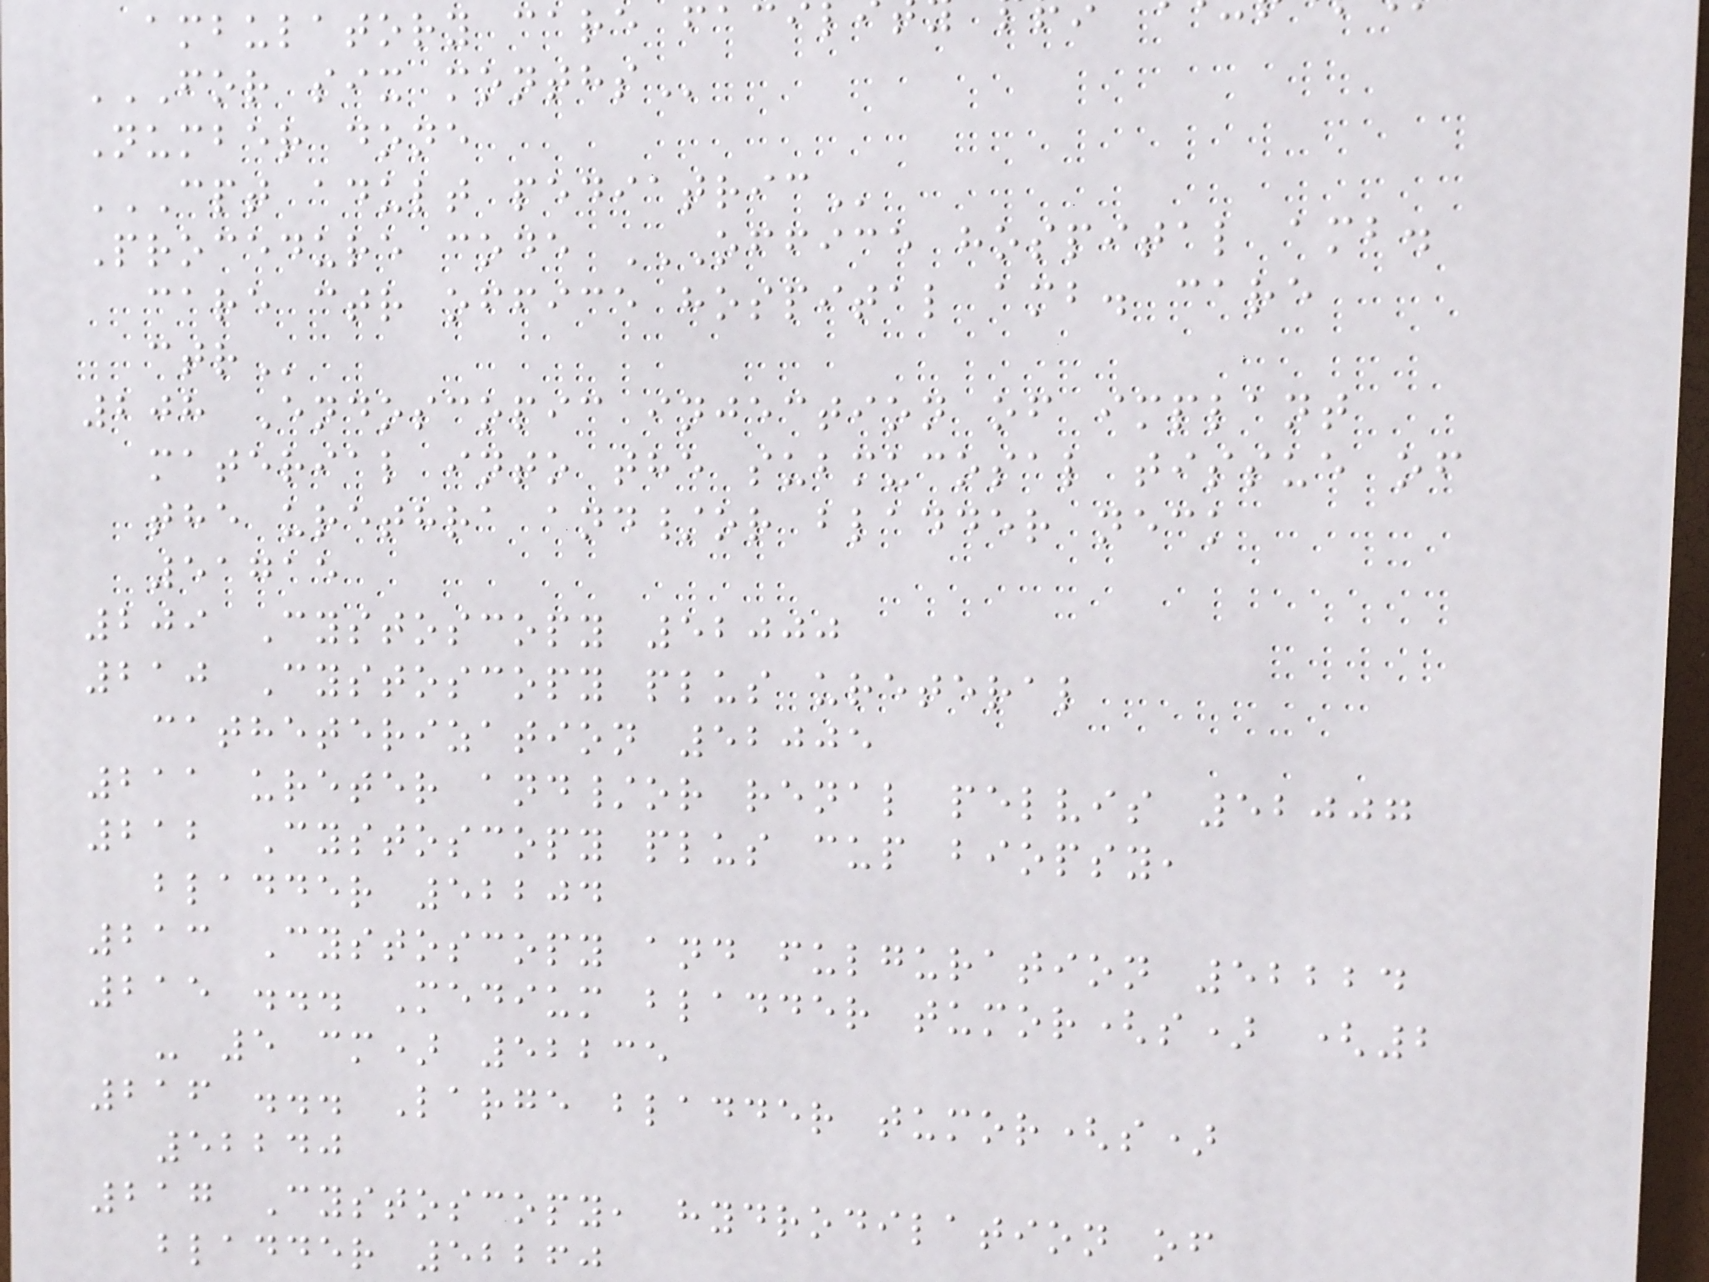ambulatory care
FOR SIX MONTHS
Number done
CPT ADULT PEDIATRIC
Procedure code OFFICE HOSPITAL AMB.
care ctr office hospital amb. care
208 Endoscopic injection of implant
material into the submucosal tissue of
the urethra and/or bladder neck
51715
209 Cystoscopy 52000
210 Cystoscopy plus ureteral
catheterization 52005
211 ureter and/or renal pelvis 52007
212 Cystoscopy plus cup biopsy,
bladder 52204
213 Cystoscopy and fulguration 52224
215 ... Medium bladder tumor(s) (2
- 5 cm) 52235
216 ... Large bladder tumor(s)
52240
217 Cystoscopy, hydrodilation of
bladder 52260
